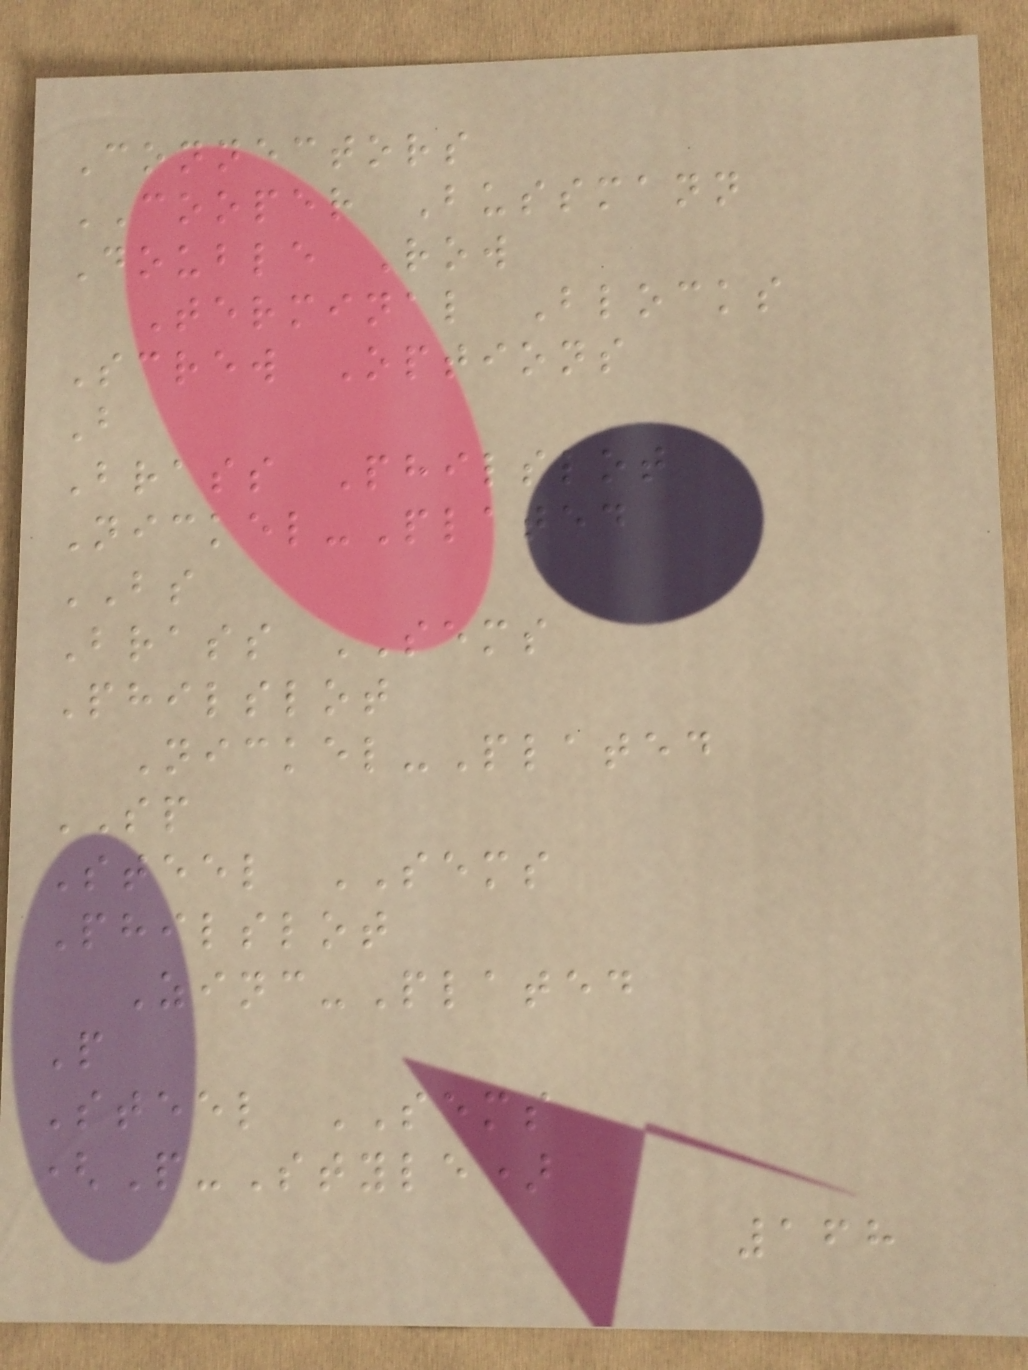Connectors
COOPER Bussmann
Double Row
Terminal Blocks
Screw Options
B
Brass Philslot
Nickel-Plated
BS
Brass SEMS
Philslot
Nickel-Plated
SP
Steel SEMS
Philslot
Zinc-Plated
P
Steel SEMS
(P-Style)
168
